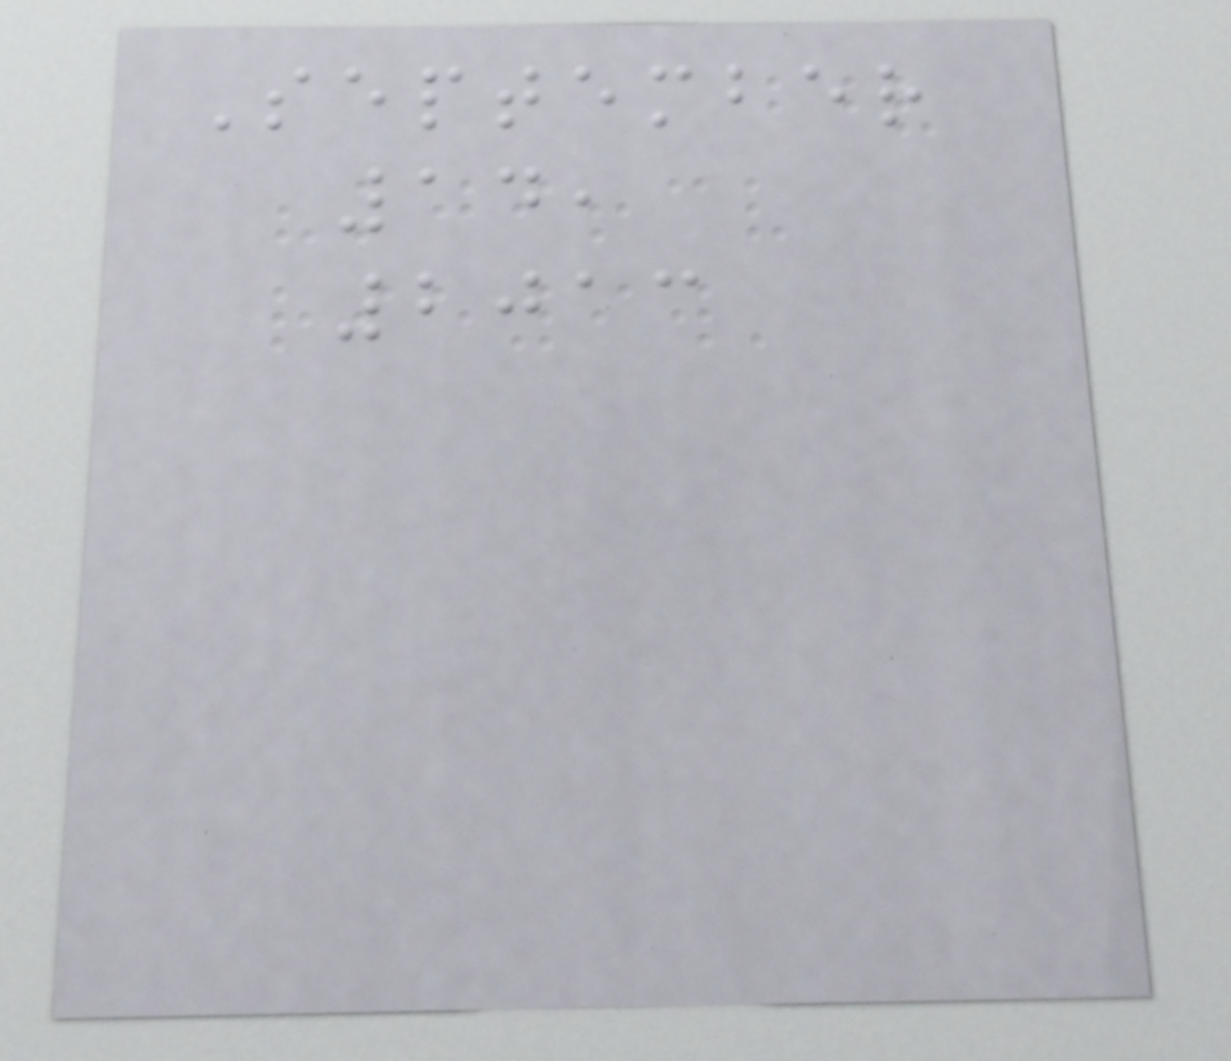September
14,
2013
